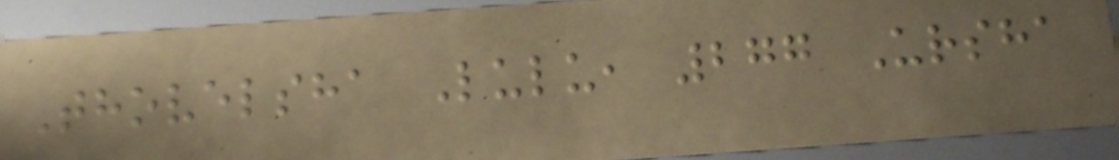Thovelsha Lulu, 277 Ursha
